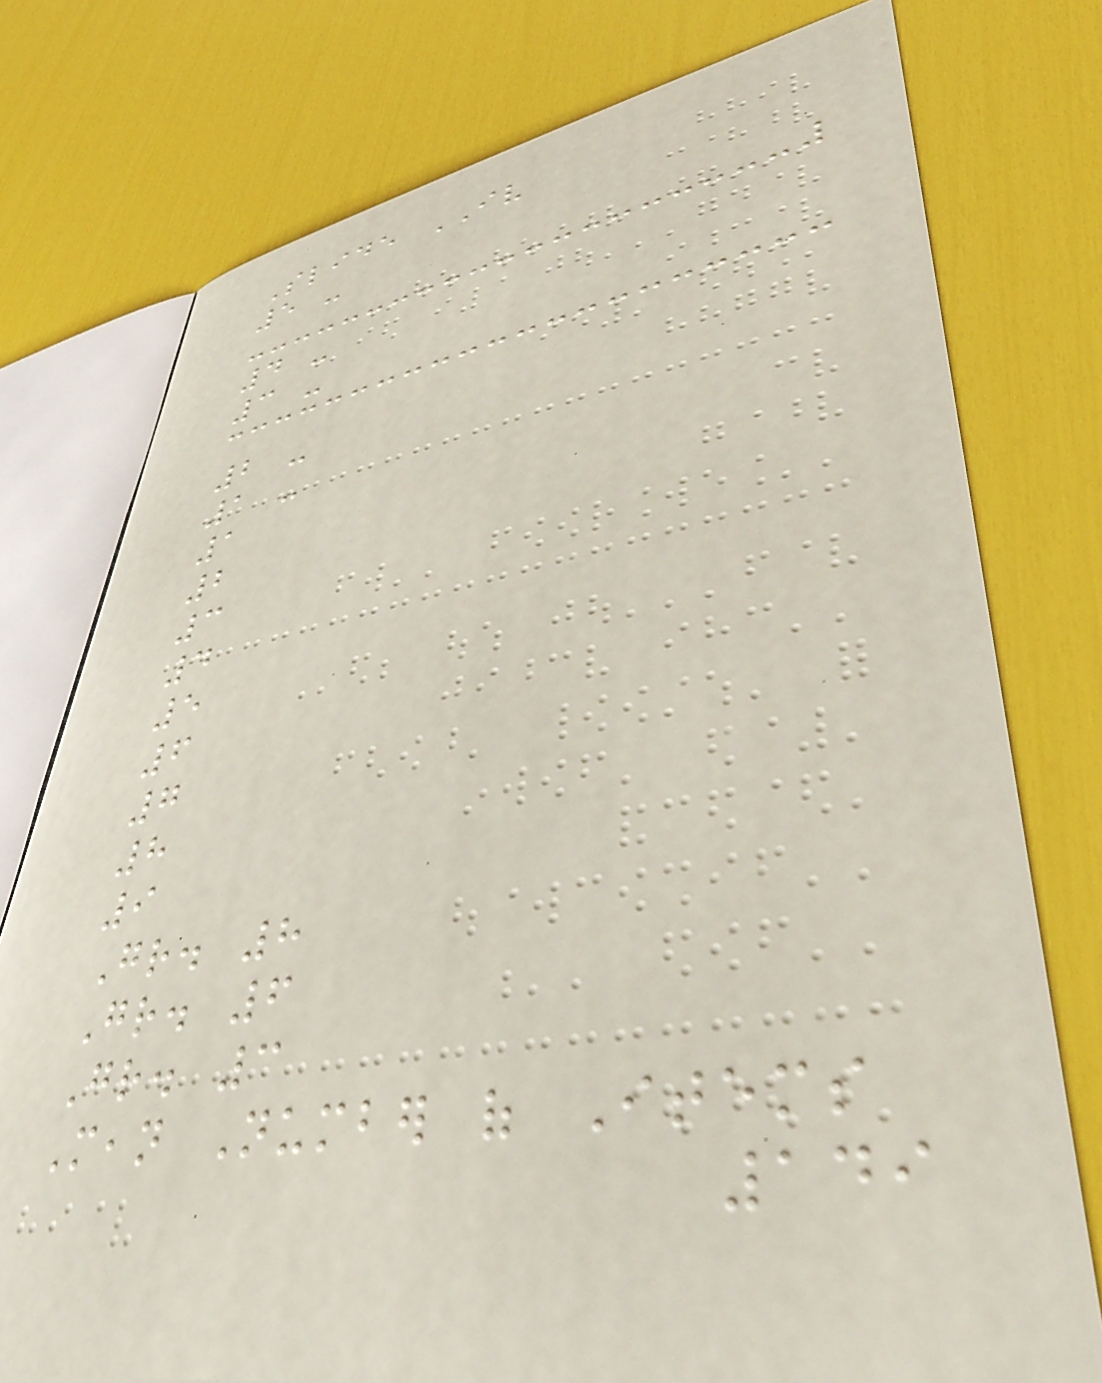Slide IV
5 -
4 -
3 -
2 -
1 -
1
2
3
4
5
6
7
8
9
Gr. 8
Gr. 6
Gr. 3
Mean Number of Items
149
